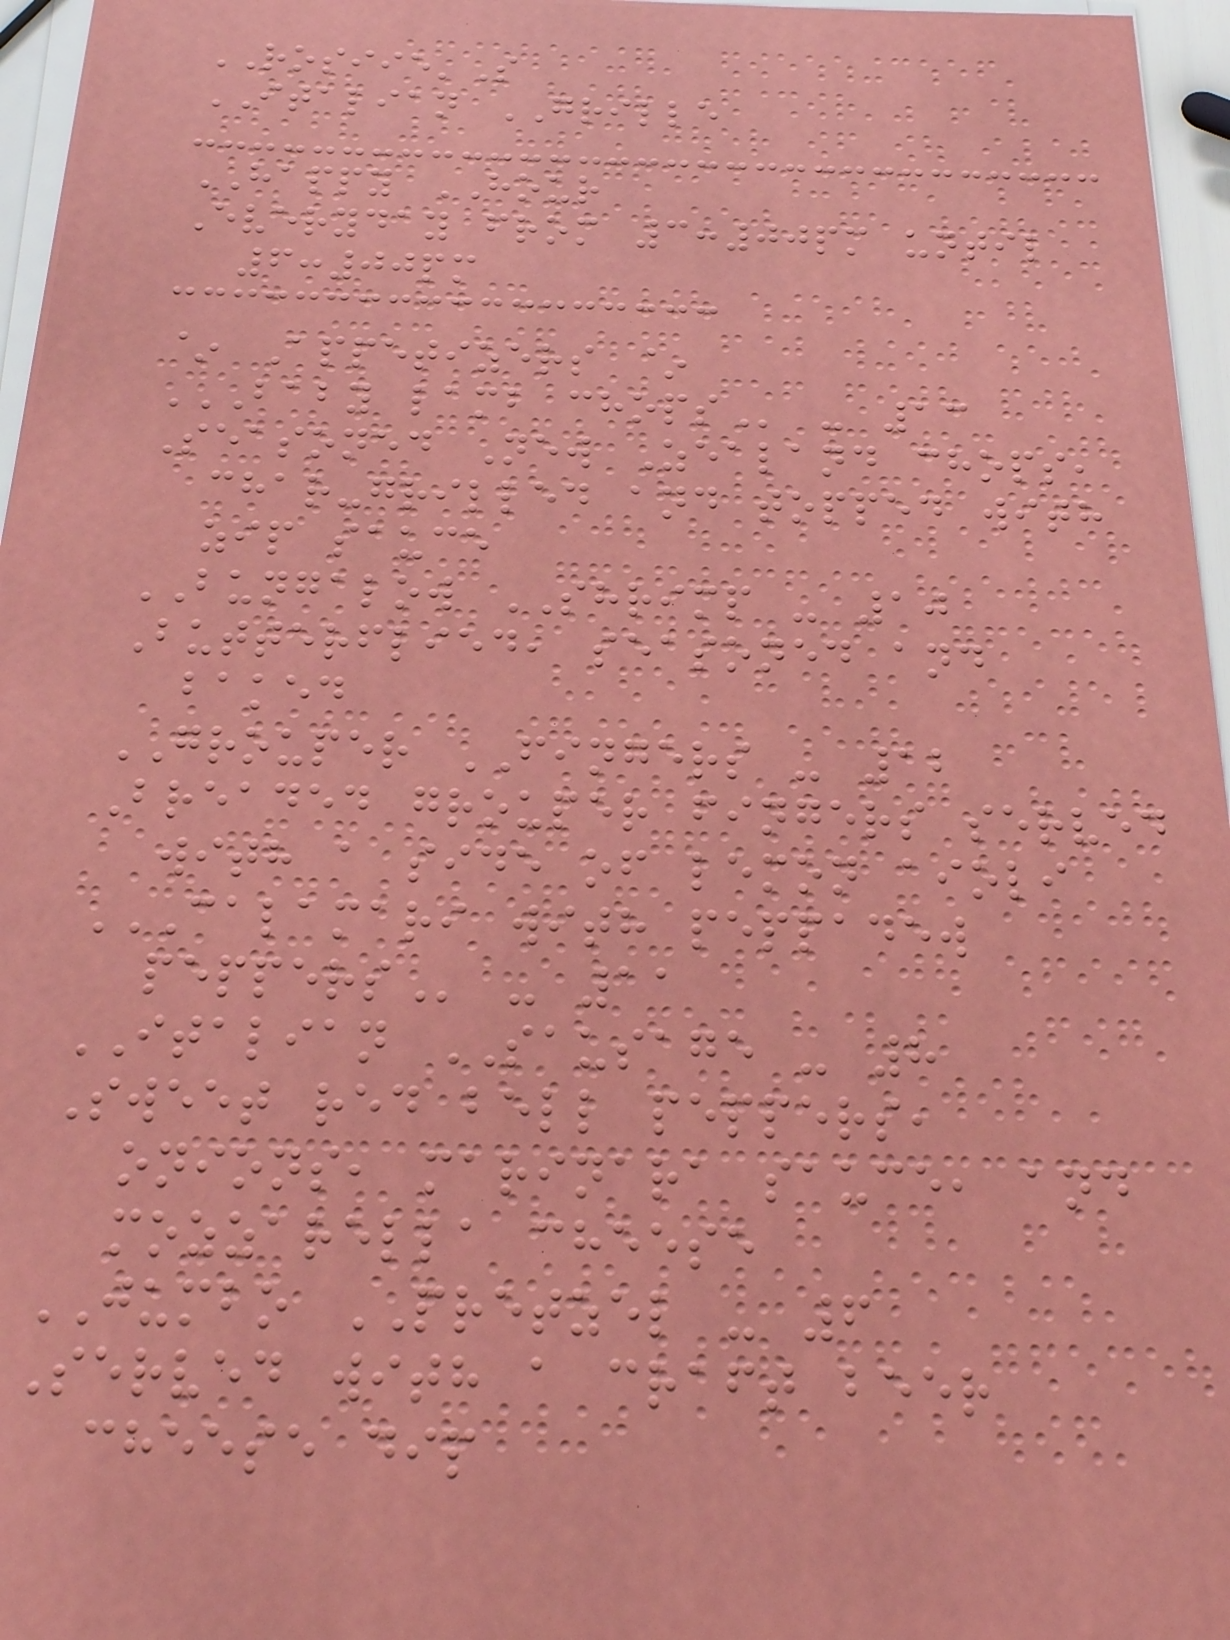ROSIIE'S
ITALIAN GRILLE
HAPPY HOUR
Everyday from 3:00pm until
6:00pm
~ Appetizers ~
BABY LAMB CHOPS - 13
Seasoned New Zealand chops,
char-grilled and topped with
zip sauce
BUNGALOW SHRIMP - 10
Butterflied, seasoned and
baked
GROUPER FINGERS - 12
Breaded grouper fingers served
with a side of lemon aioli
CALAMARI WITH PEPPADEW
- 11
ITALIAN SAUSAGE - 8
Sweet red bell peppers,
onions, marinara sauce, and
mozzarella cheese
JUMBO PRETZEL - 6
Served with a craft beer
cheese dip
